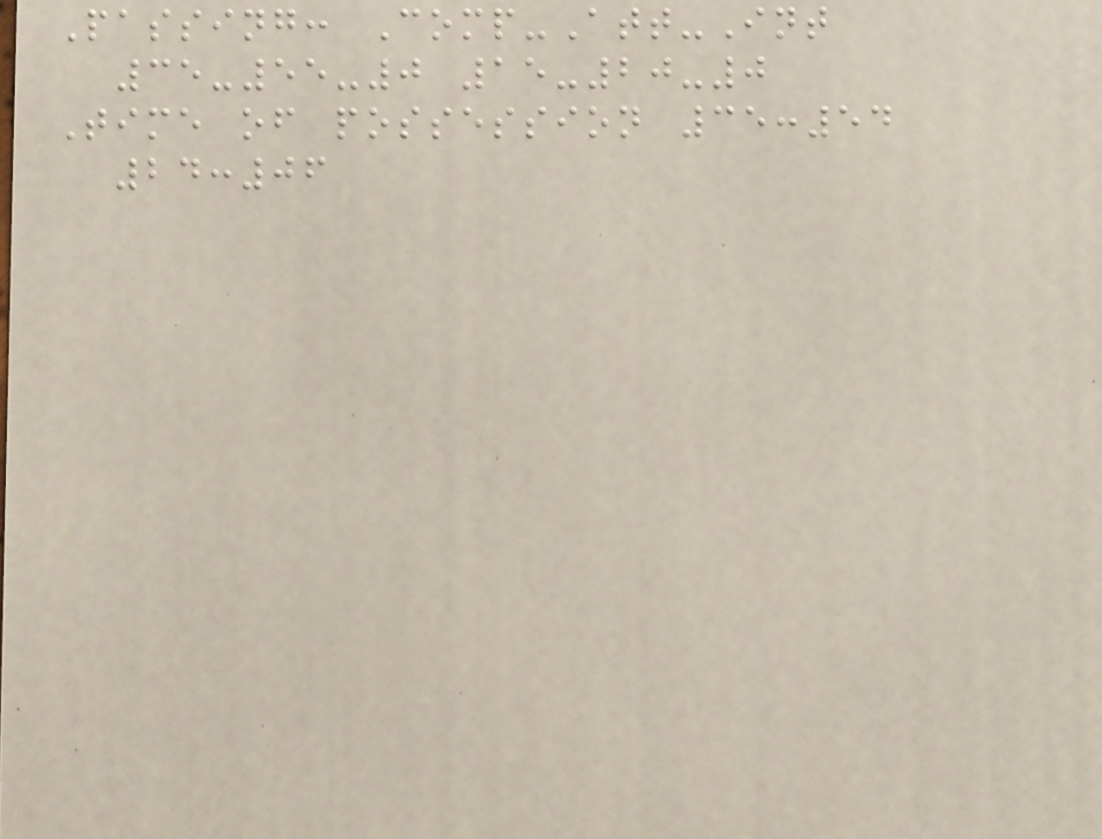Passing: Comp-Att-Int
35-55-0 15-20-0
Time of possession 35:54
24:06
